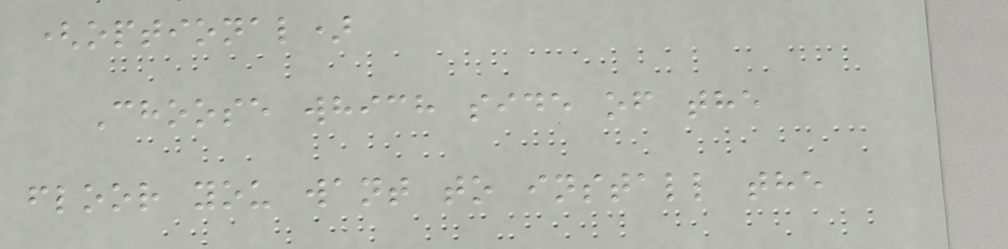(optional)
Choose which side of the
floor you want to install the
